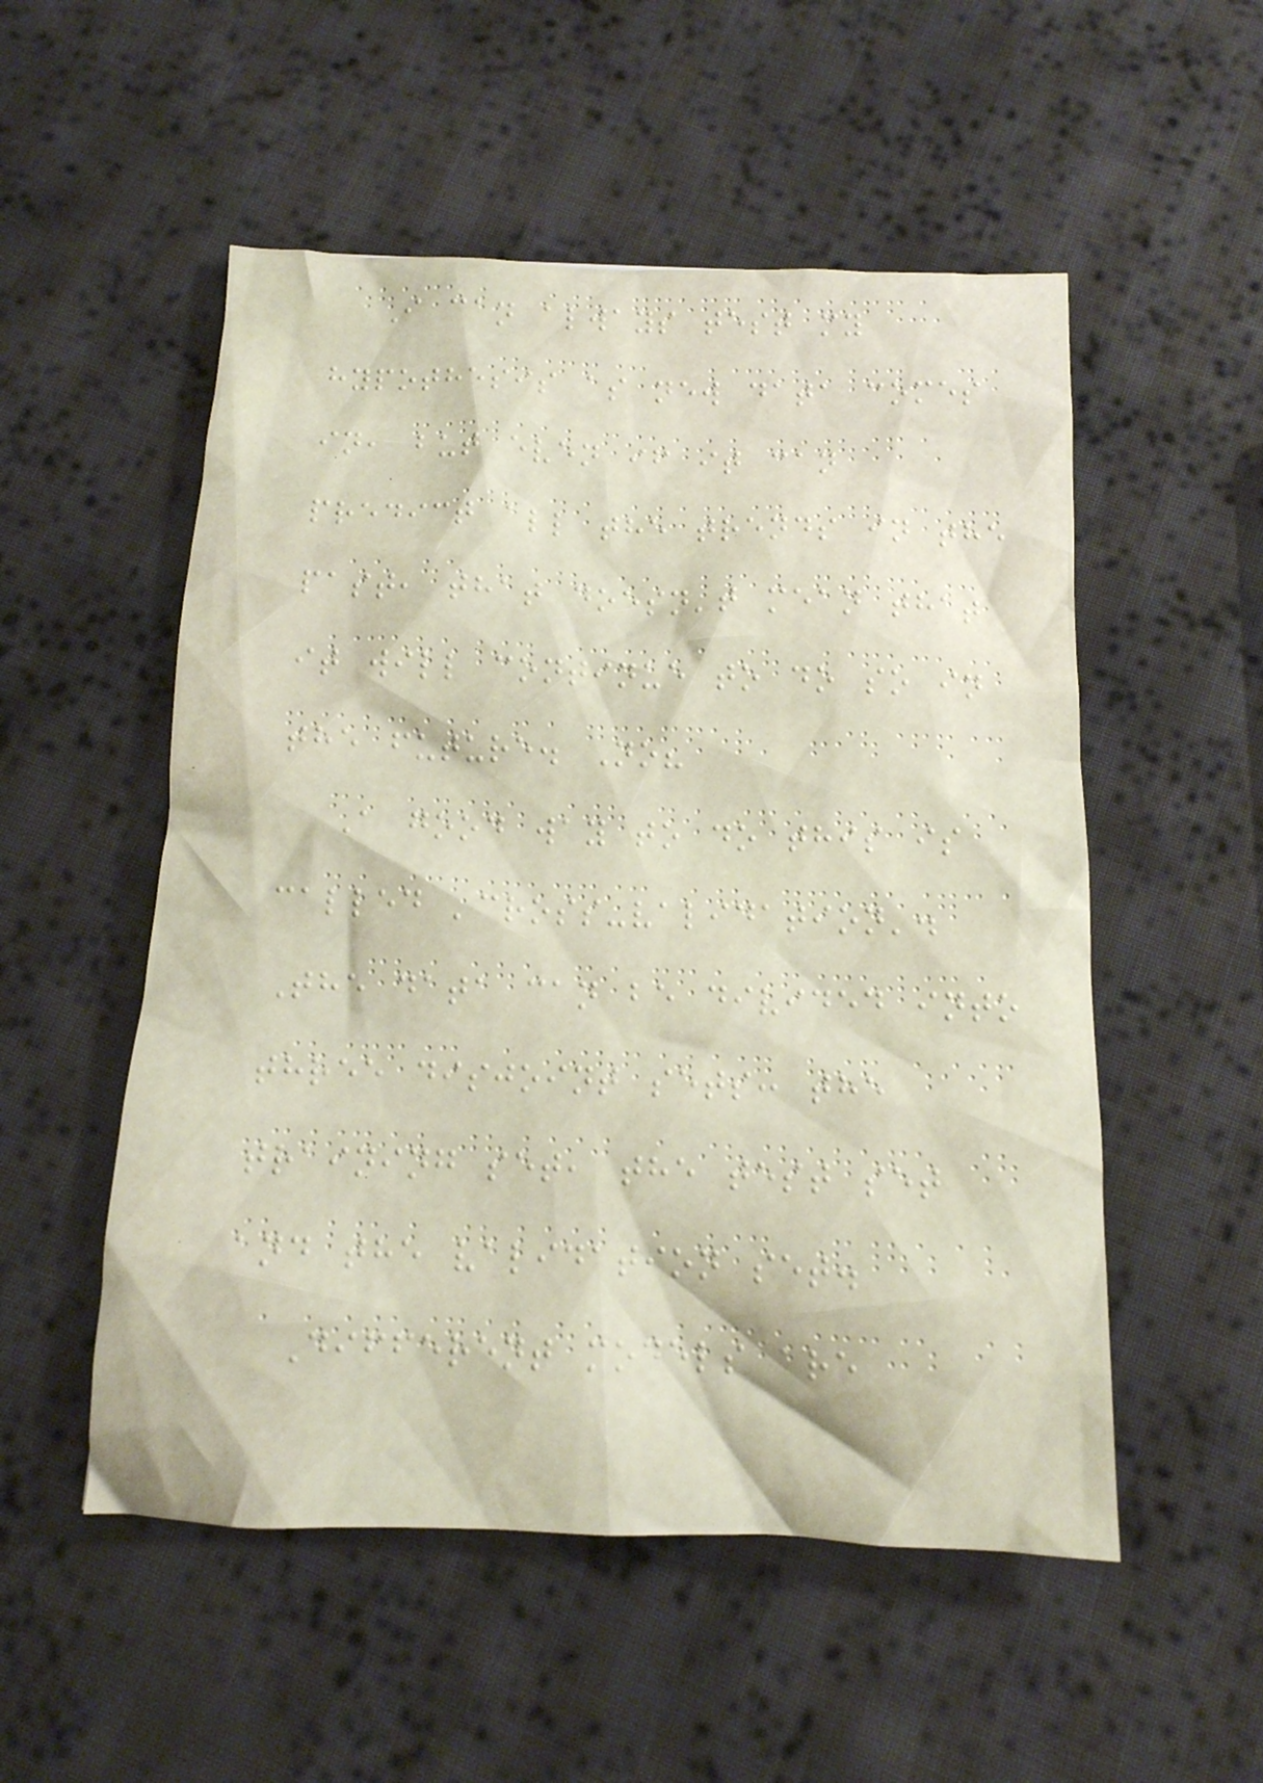I can always test my
hypothesis as new data comes
in, but even if it can
predict all the trends in the
past, that doesn't mean that
it will continue to do so in
the future. No?
A good way to do this is
called 'cross-validation'.
The data can be divided into
three disjoint sets: the
training set, the test set
and the validation set.
Different models are
